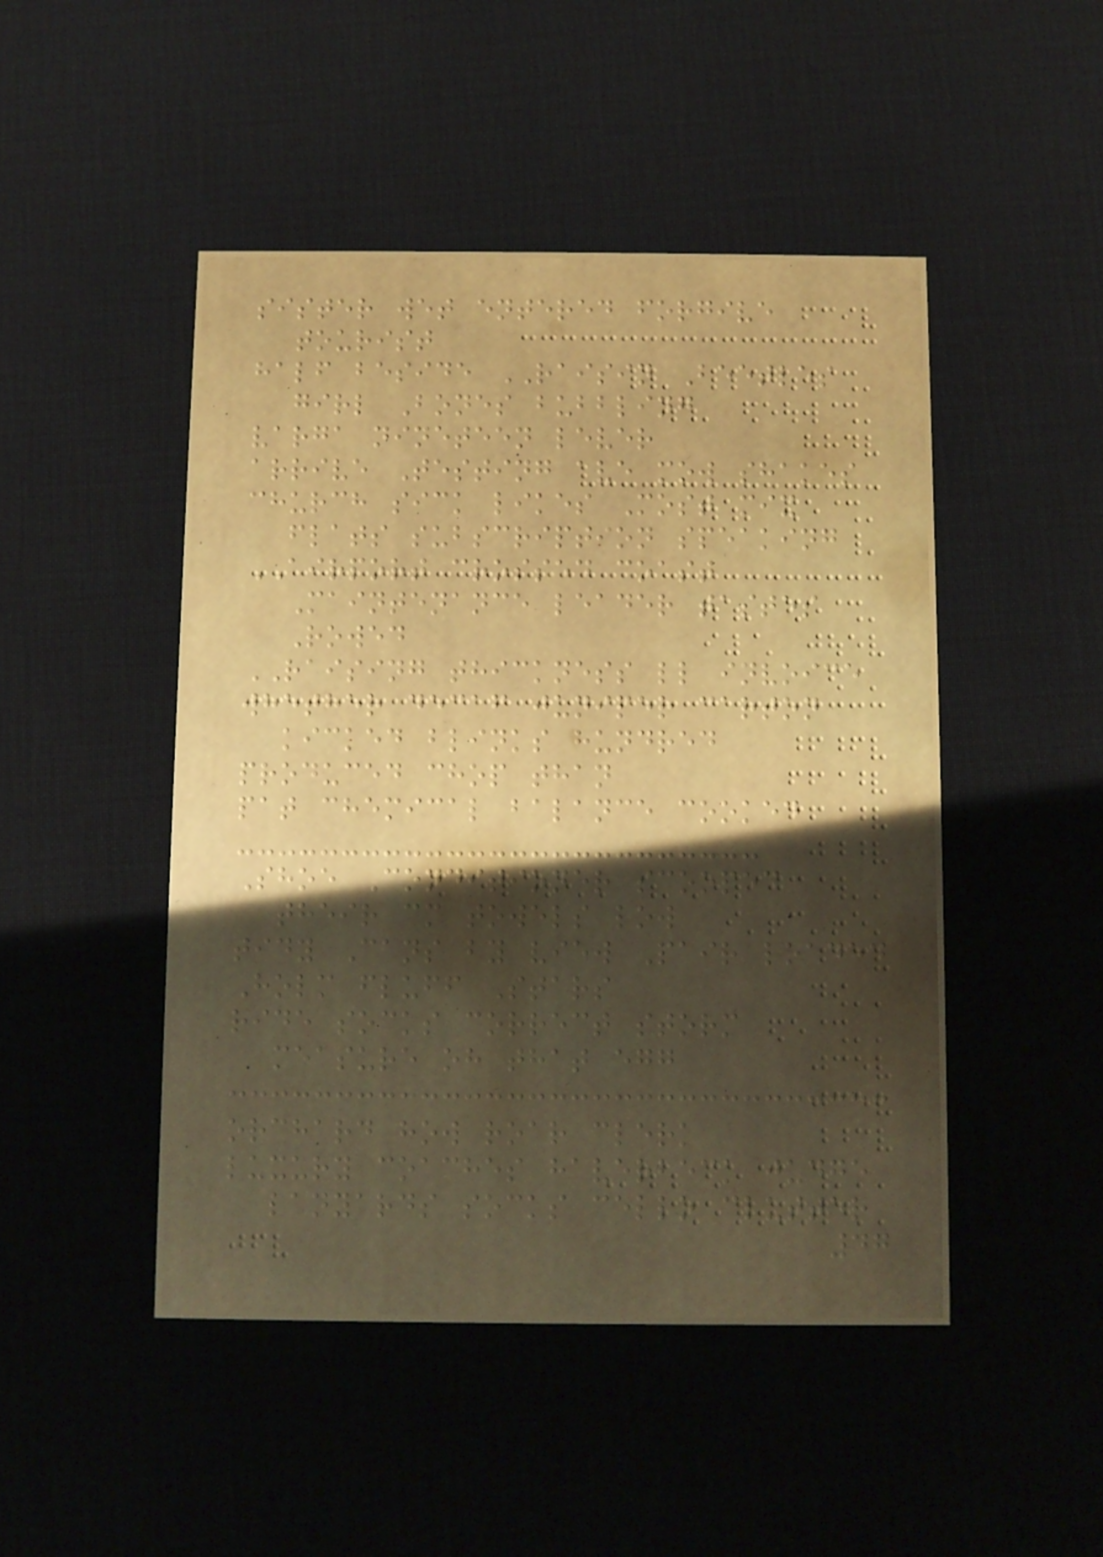sister wet entered forgive
tourist
half beside RAISIN Beetles
girl Bones bubbling
varga nineteen lever
arrive Testing ave mow shakes
church sick likes Most mix
flats subscription speaking
AIRPORT crossed coast
Maintenance leader tastes
Rowed
RAISING thickness ll invoice
whether decaf juniper carton
kicked blinks hundred
produced chop than
pat chemical balance cooked
Shoe Conditioner scooped
their cm towels low
tidy Cans by view Pair loaded
Holm fluff Stars
ride socks correct storm
measure oh that egg
orchard how roar clerk
luxury coaches haverbeck judge
lanyards socks cello clutter
47
